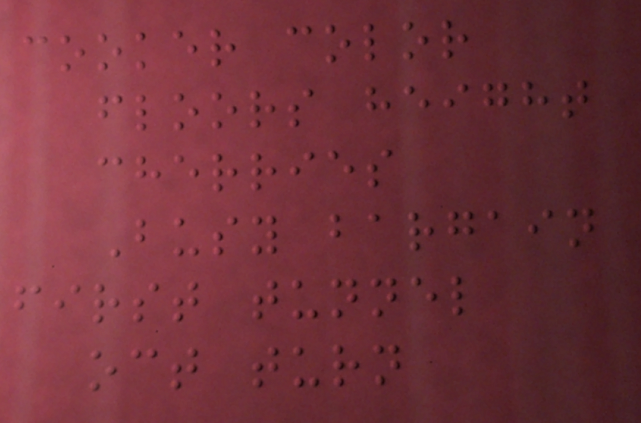cooker color
floors height
cherries
Busy bargain
first tunnel
oct turn
